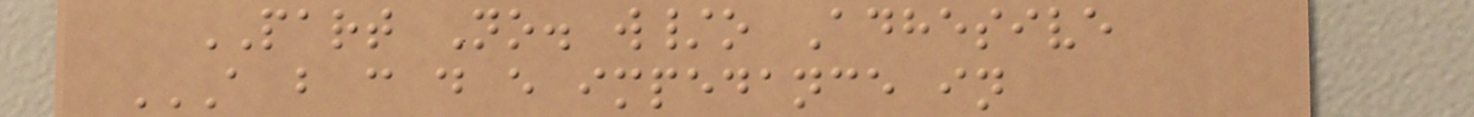PART No. w/o Adhesive
A B C D E IMPEDANCE IN
